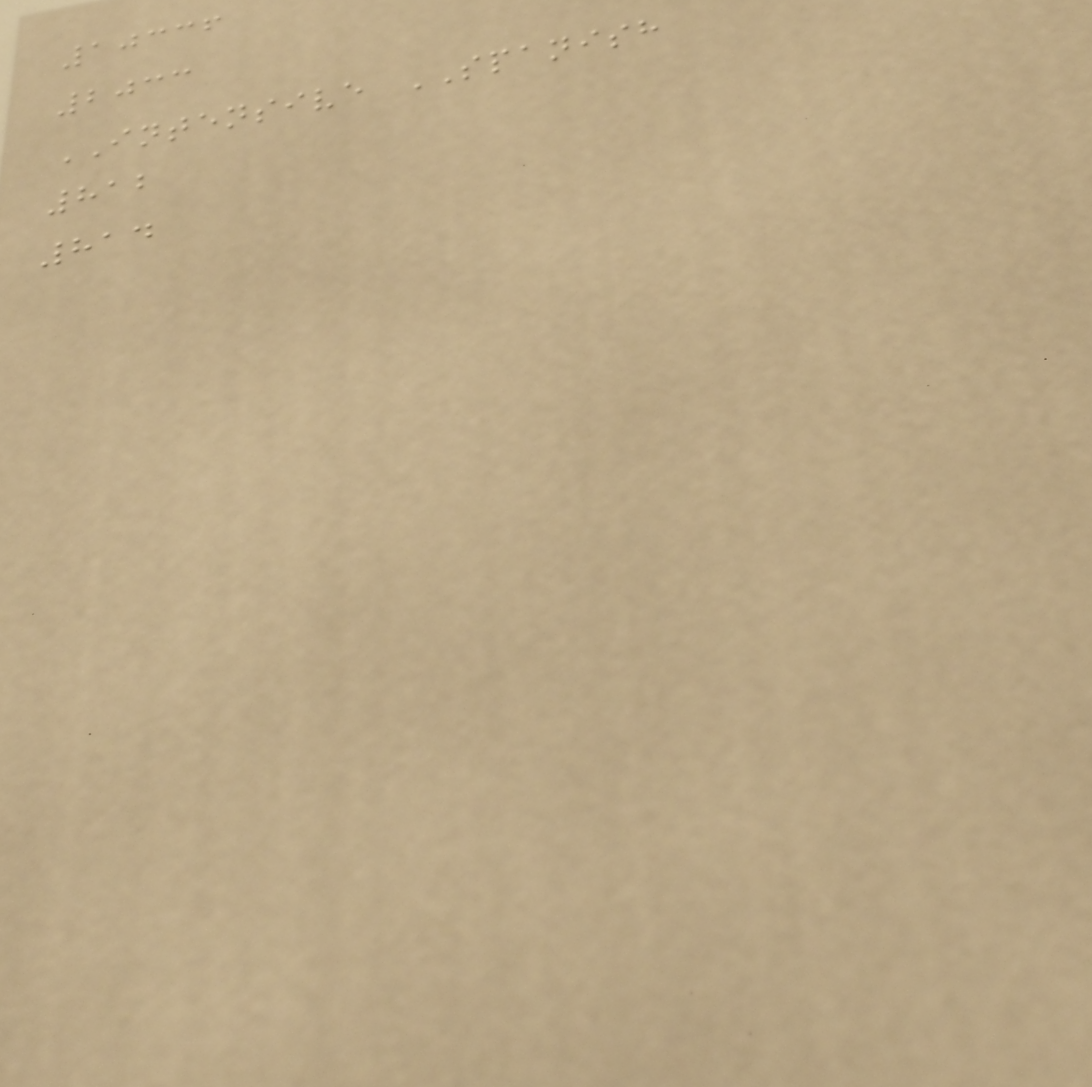10336
2033
INTENSIVE SPANISH
812
814
